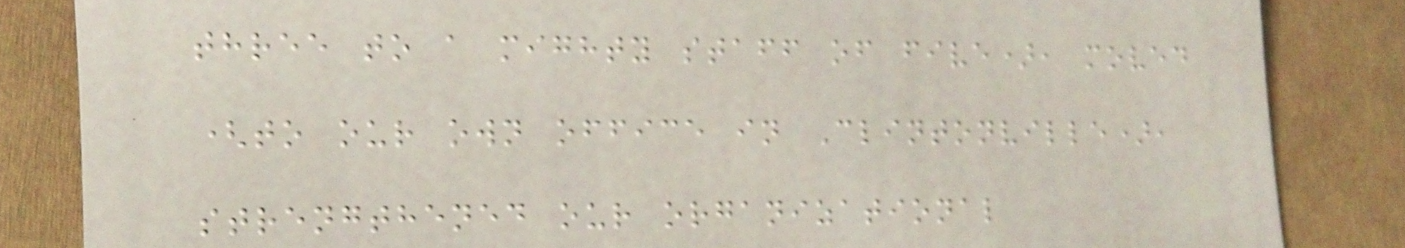three to a mighty staff of five), moved
(to our own office in Clintonville),
strengthened our organizational
